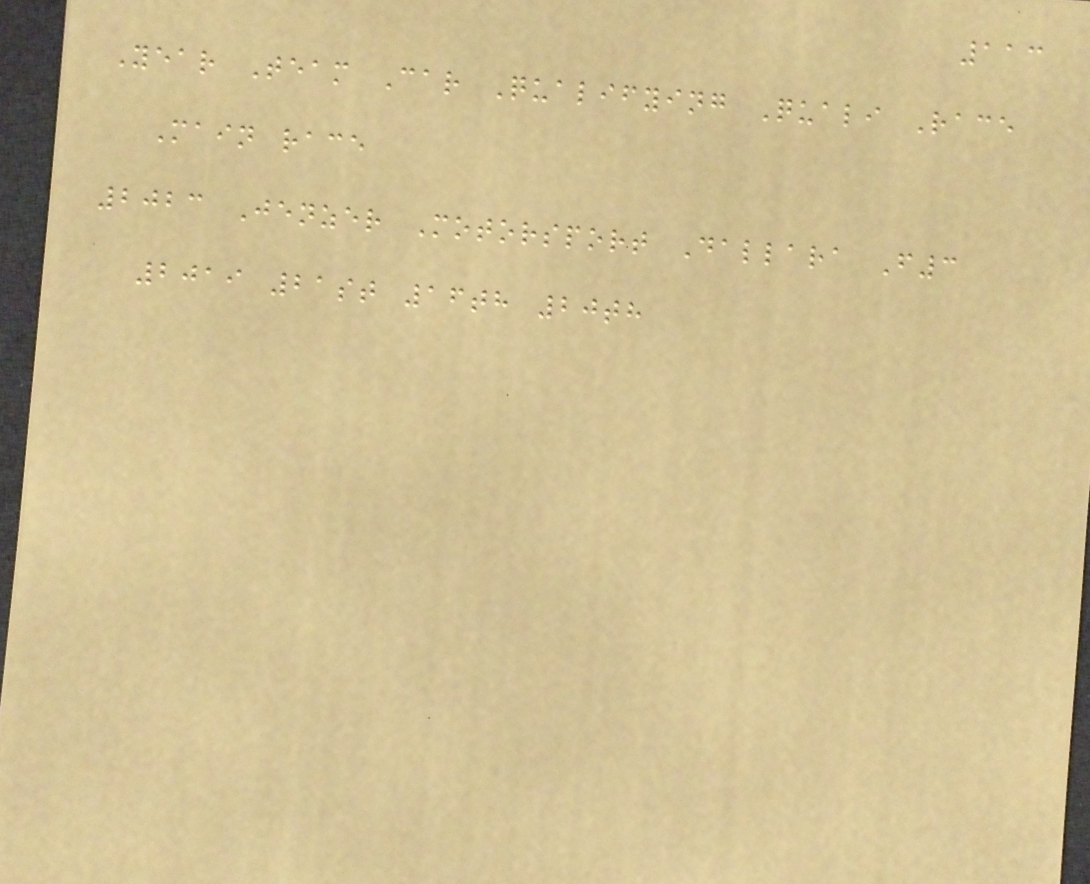113
Year Team Car Qualifying Quali Race
Main race
2023 Jenzer Motorsport Dallara F3
2019 21st 16th 20th
